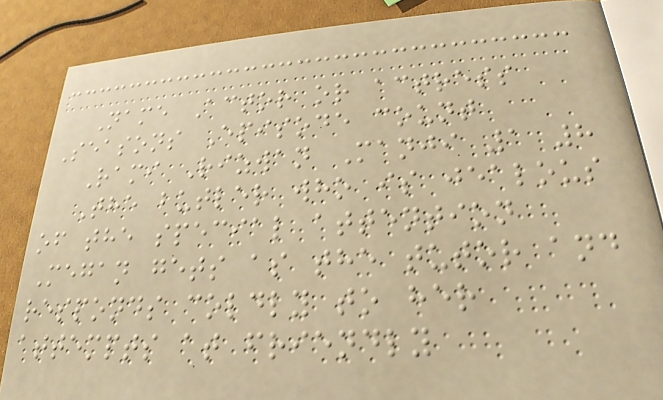Name Actor or actress
Seasons Episode count
Rami Rizwan Manji 1 8
The butler who is jealous
of the special attention
Megan gets as the tutor and
responds coldly to her
attempts at friendly
